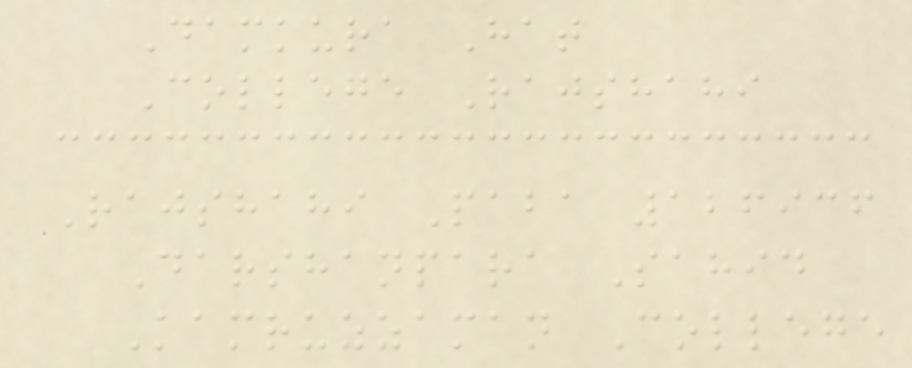Damkura Hat
College Rajshahi
Rajshahi Paba 126936
Darshanpara Sahid
Kamruzzaman College
